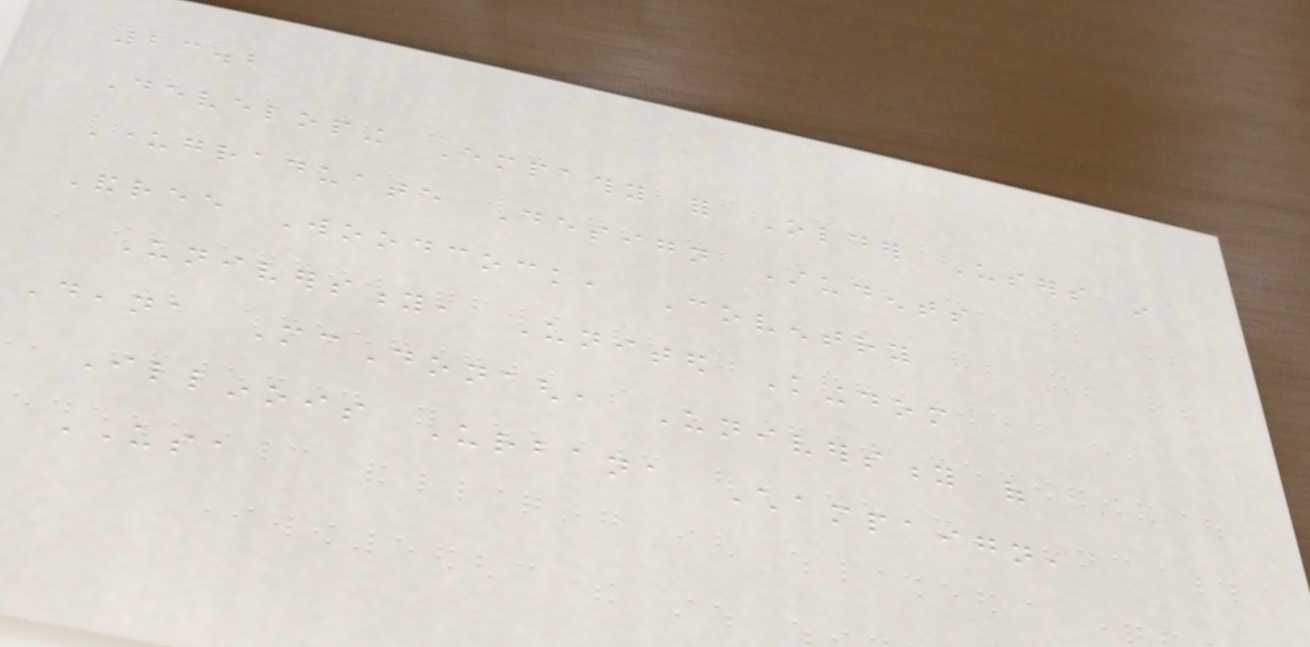23.2
Developing Empathy for Older Users in
Undergraduate Design Students
Andree Woodcock, Coventry
University, United Kingdom
Deana McDonagh, University of
Illinois Urbana Champaign,
USA
